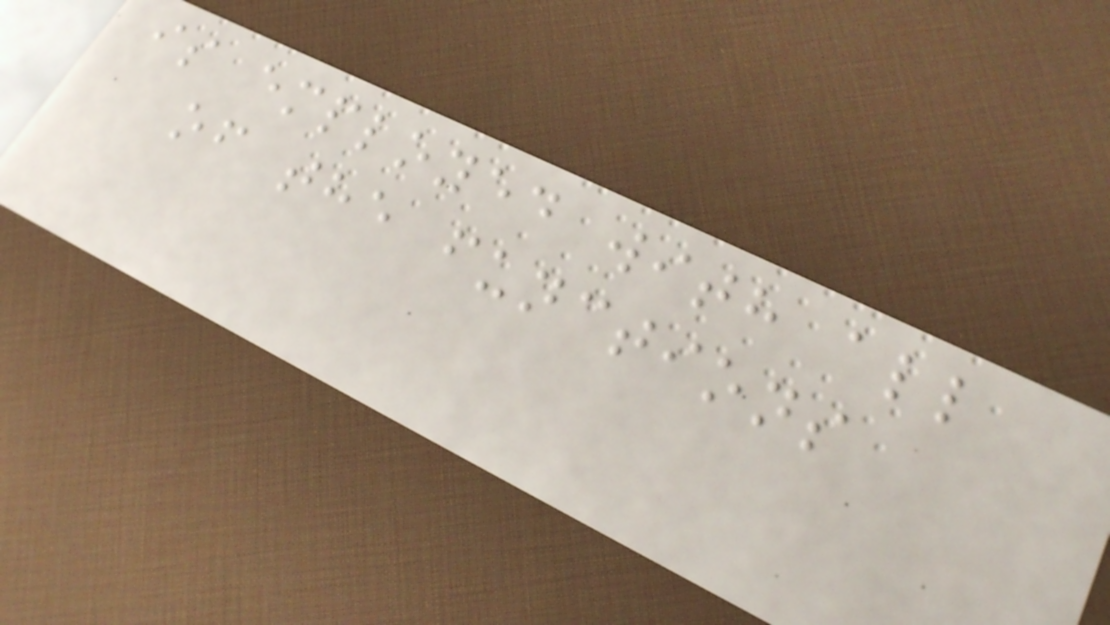is employed with all
of the functions
